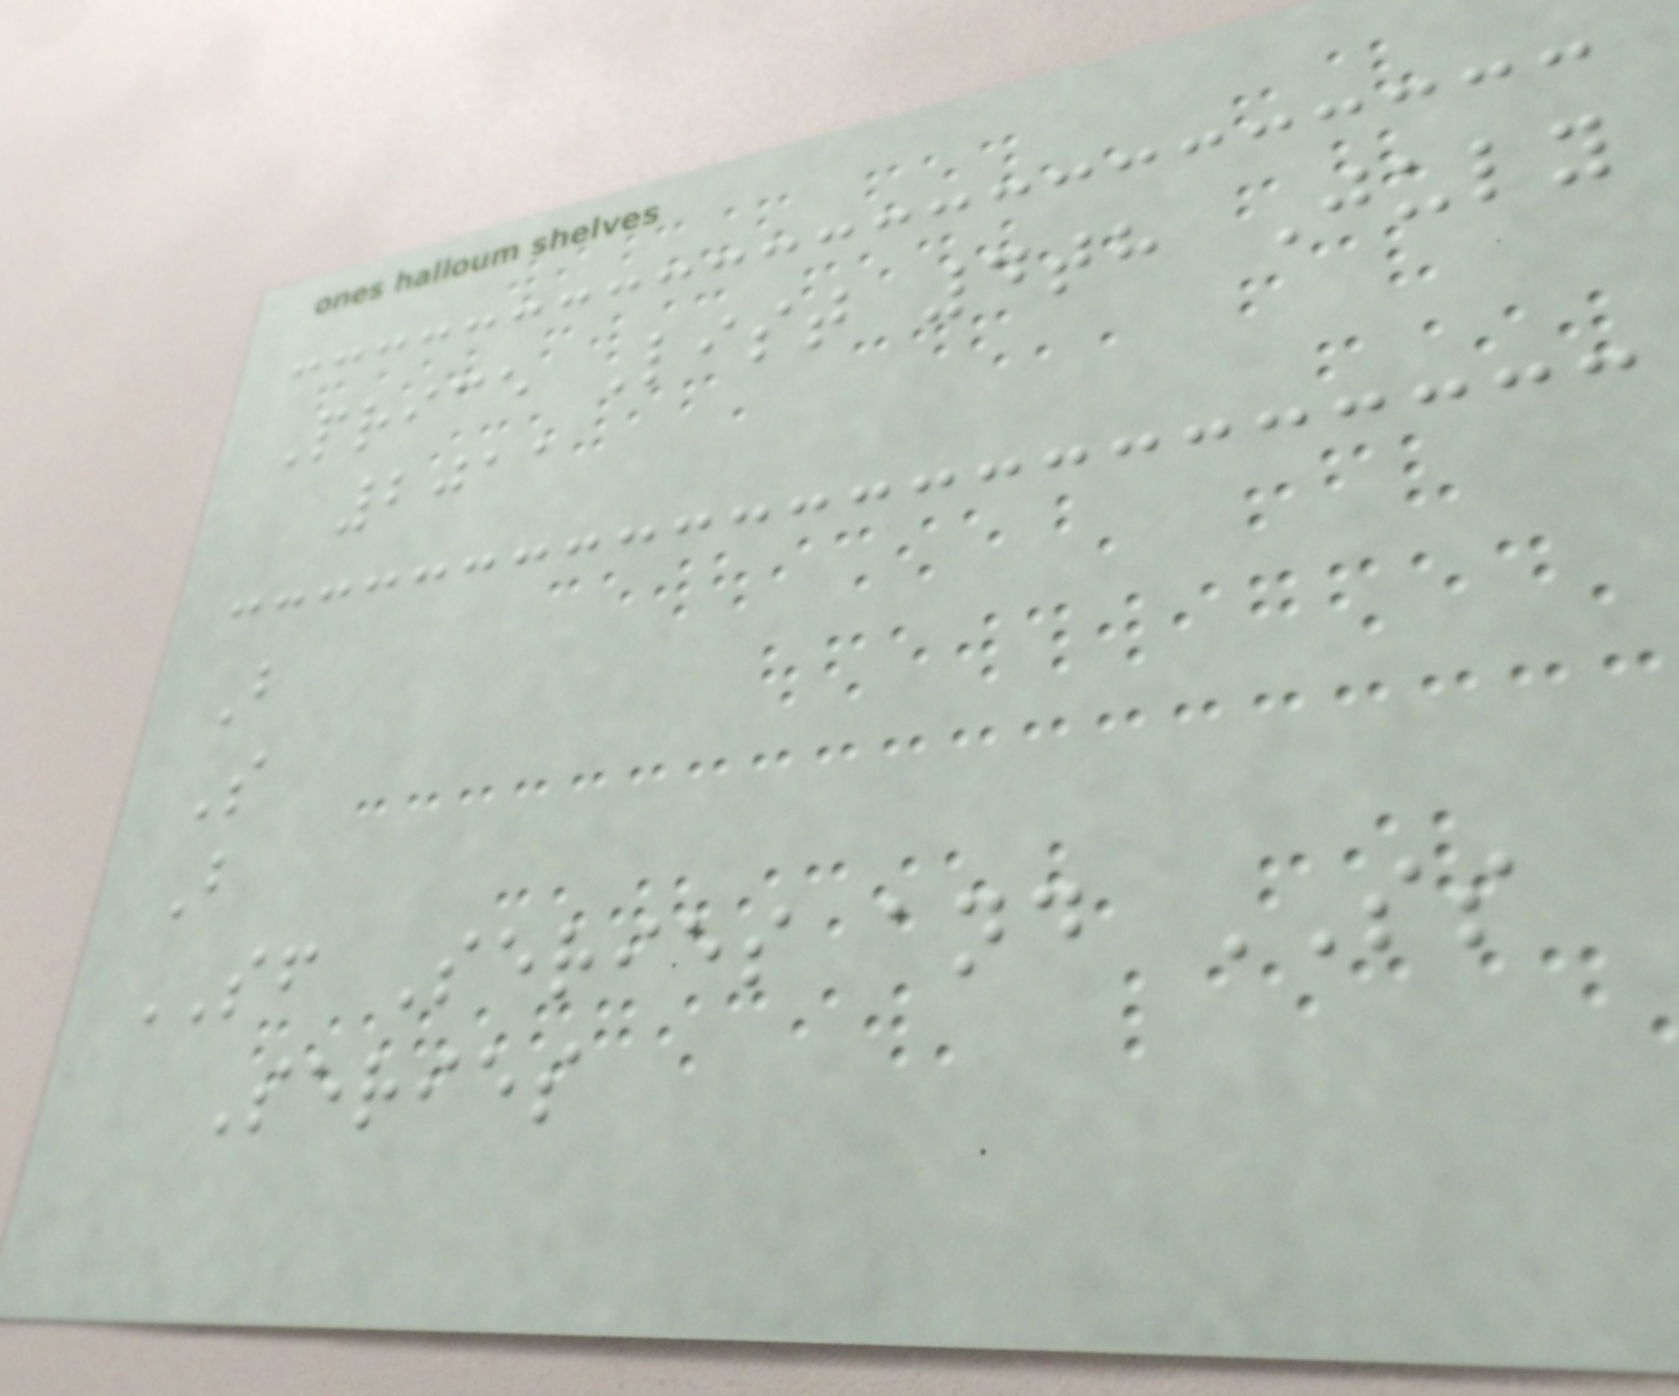Price List 4th July
2011
B
S
B
SF Series and SS
Series
